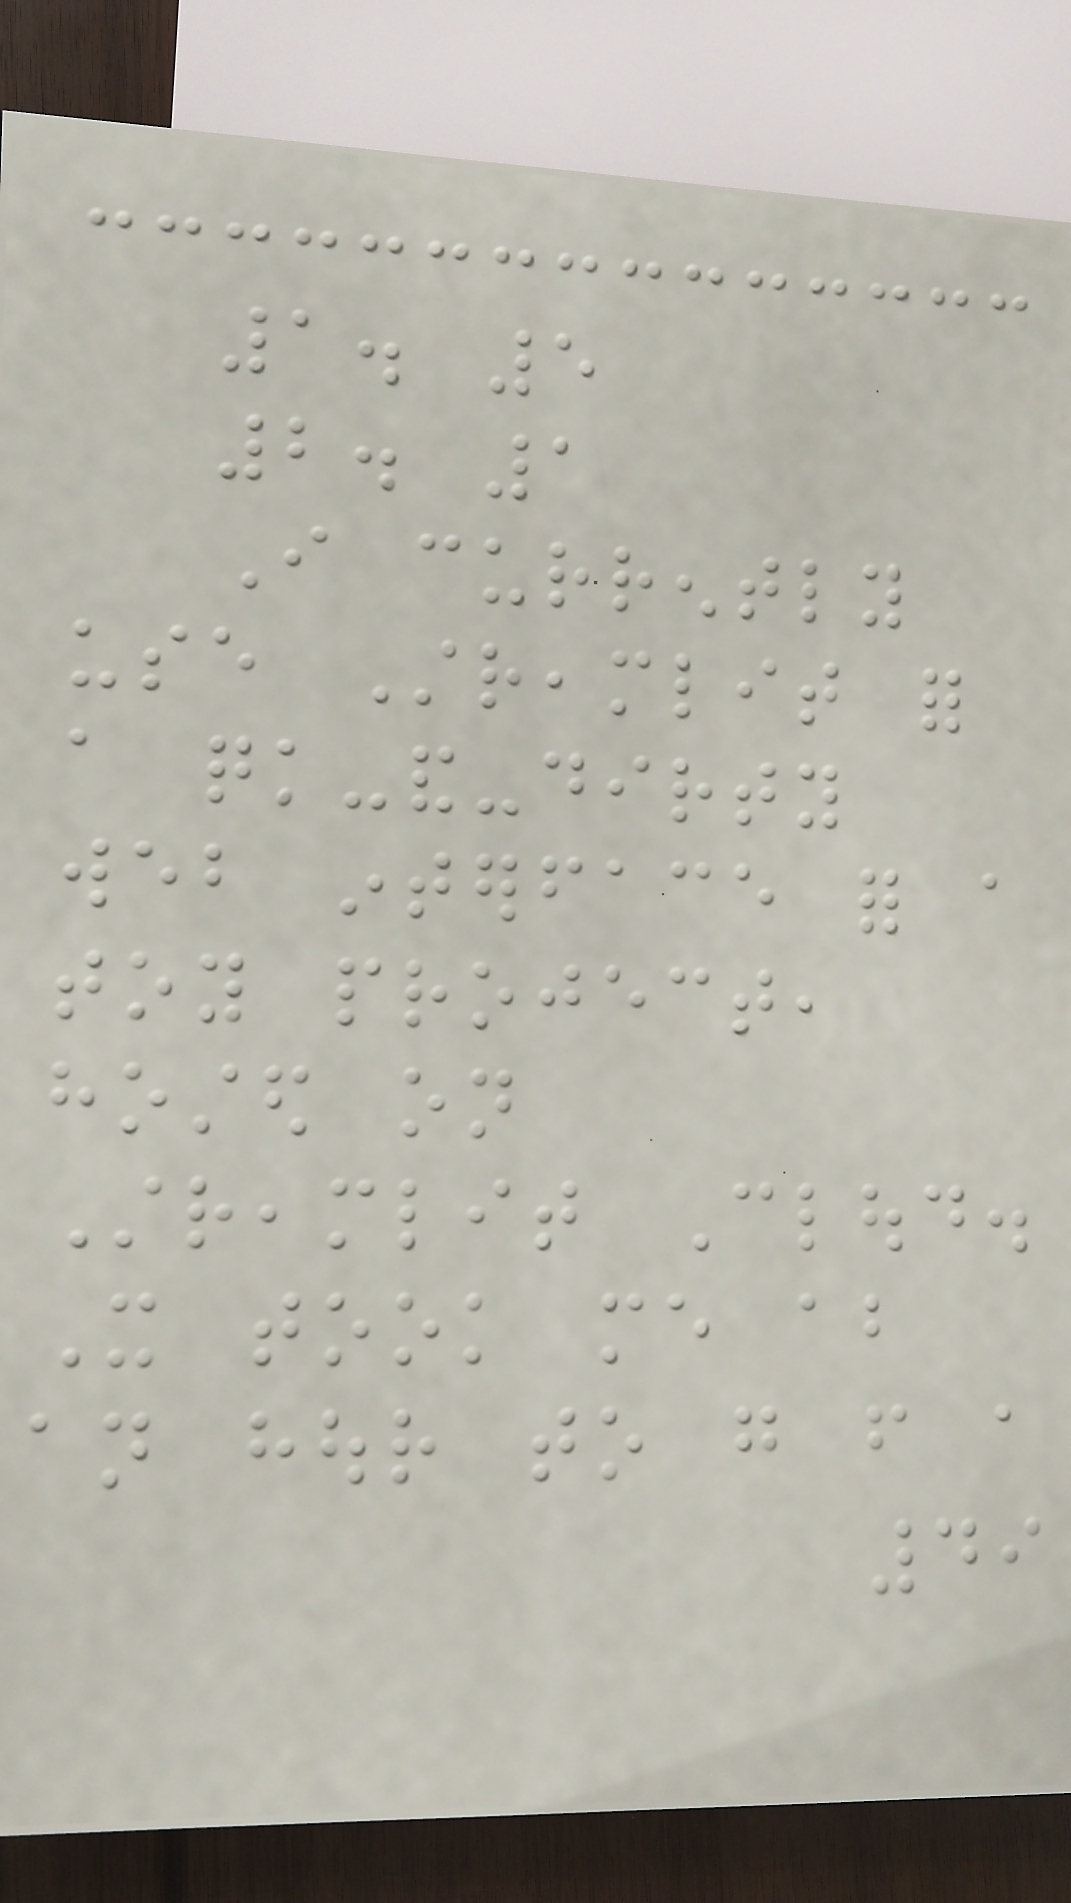1. 5
2. 1
I currently
use Streamlit for
a quick-and-dirty
web interface for a
toy project,
hosted on
Streamlit Cloud.
It took me about
an hour to go from a
49
